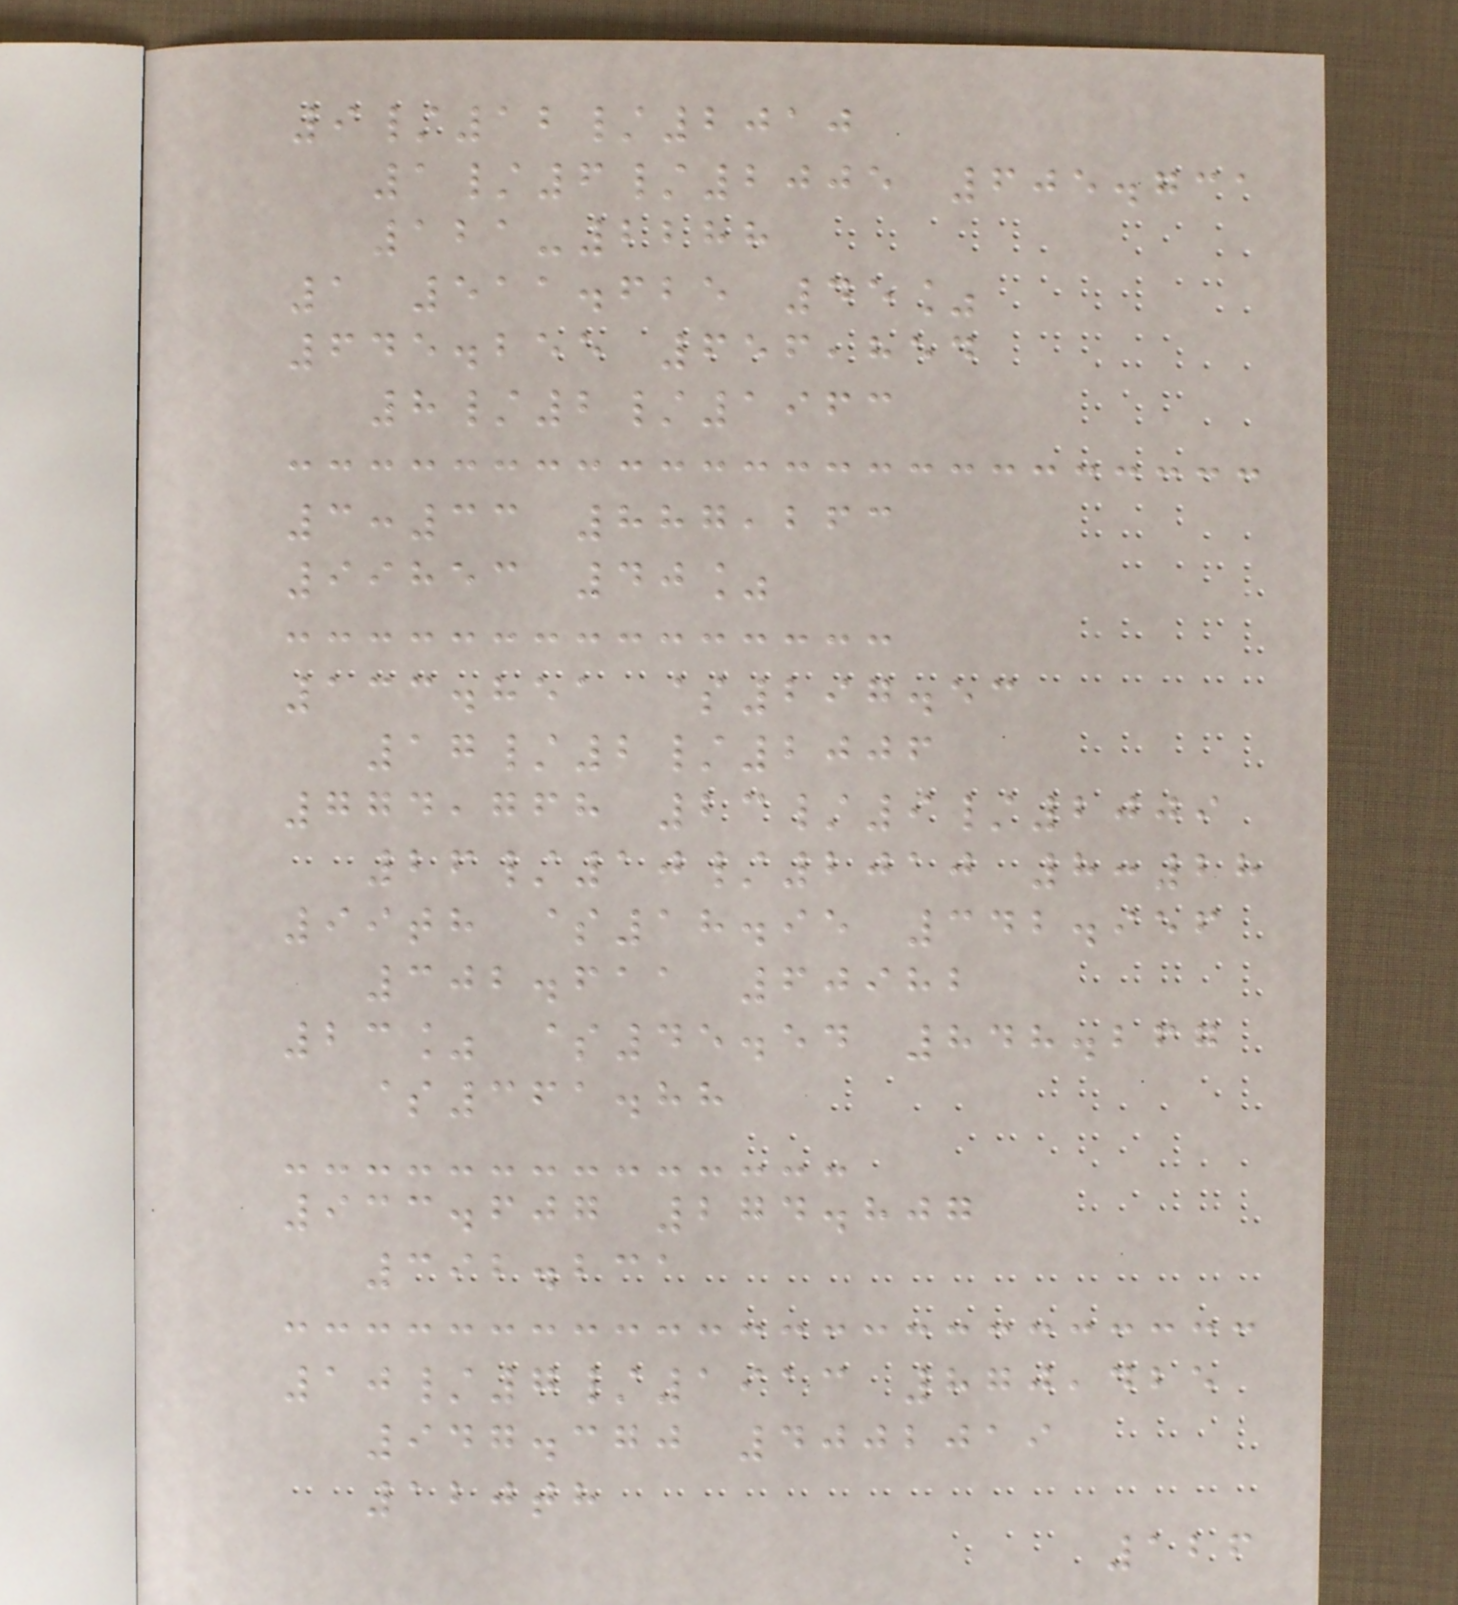9/12/2010
1/6/2005 605.731
121-2288
1 511.625 45%
645.255 656,854
8/2/1963
3:33 887,263
99853 40%
133.851 $297.53
17/2/2006
774,768 23/9/2009
26/10/2010 8:28
99th $18.95 342.956
302.611 60982
23% $45.54 848.267
$361.88
933.607 274.807
392.231
10/7/1913 870,425
947.370 4002019
120th
126
